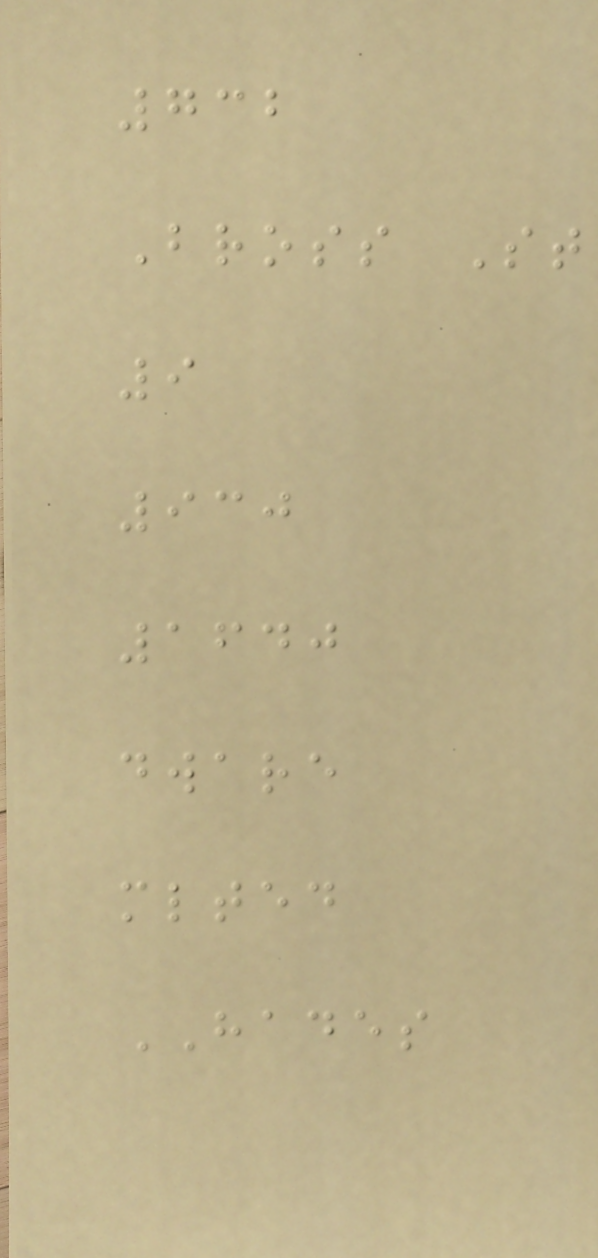732
Bross St
9
930
1640
dware
mlted
HADES
